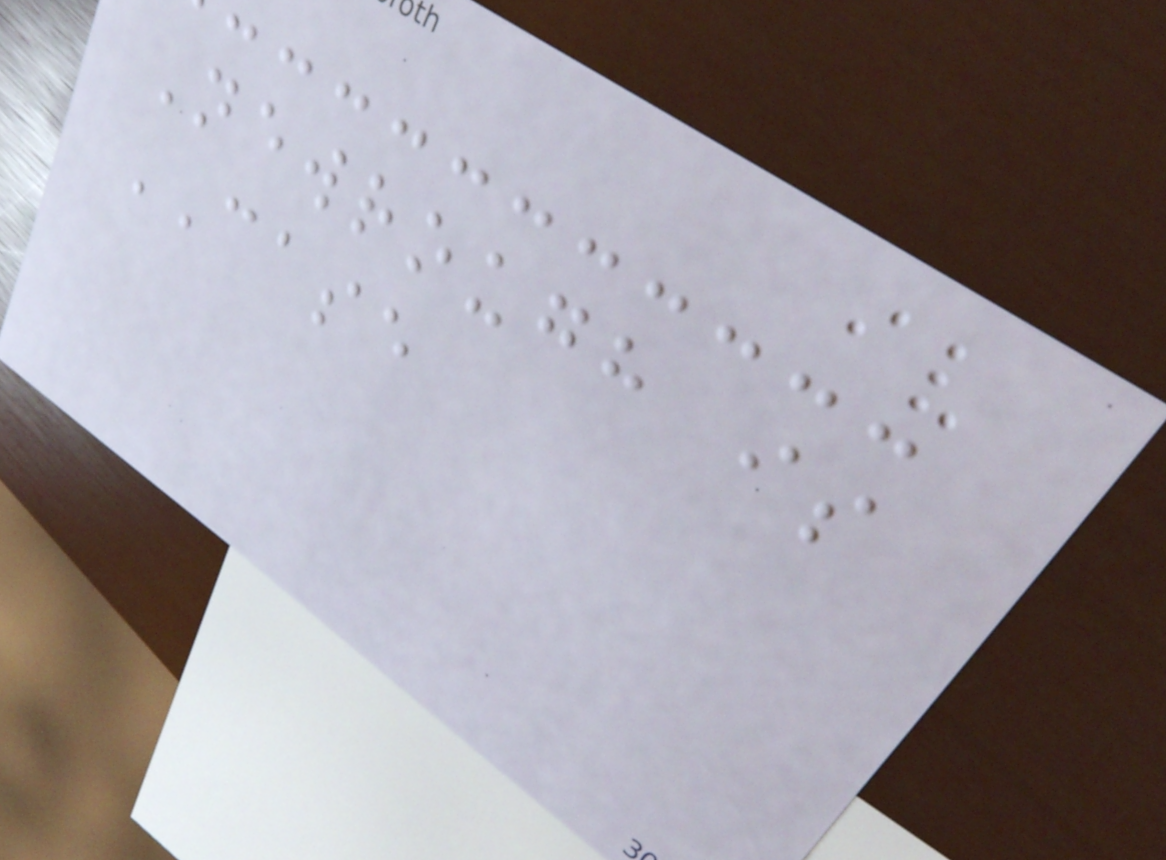Newrough is
CASE
